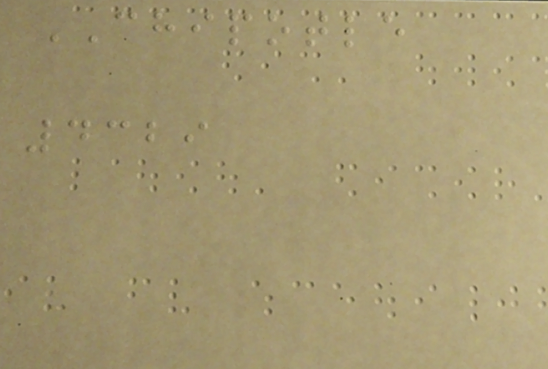CHIPOTLE
4329
